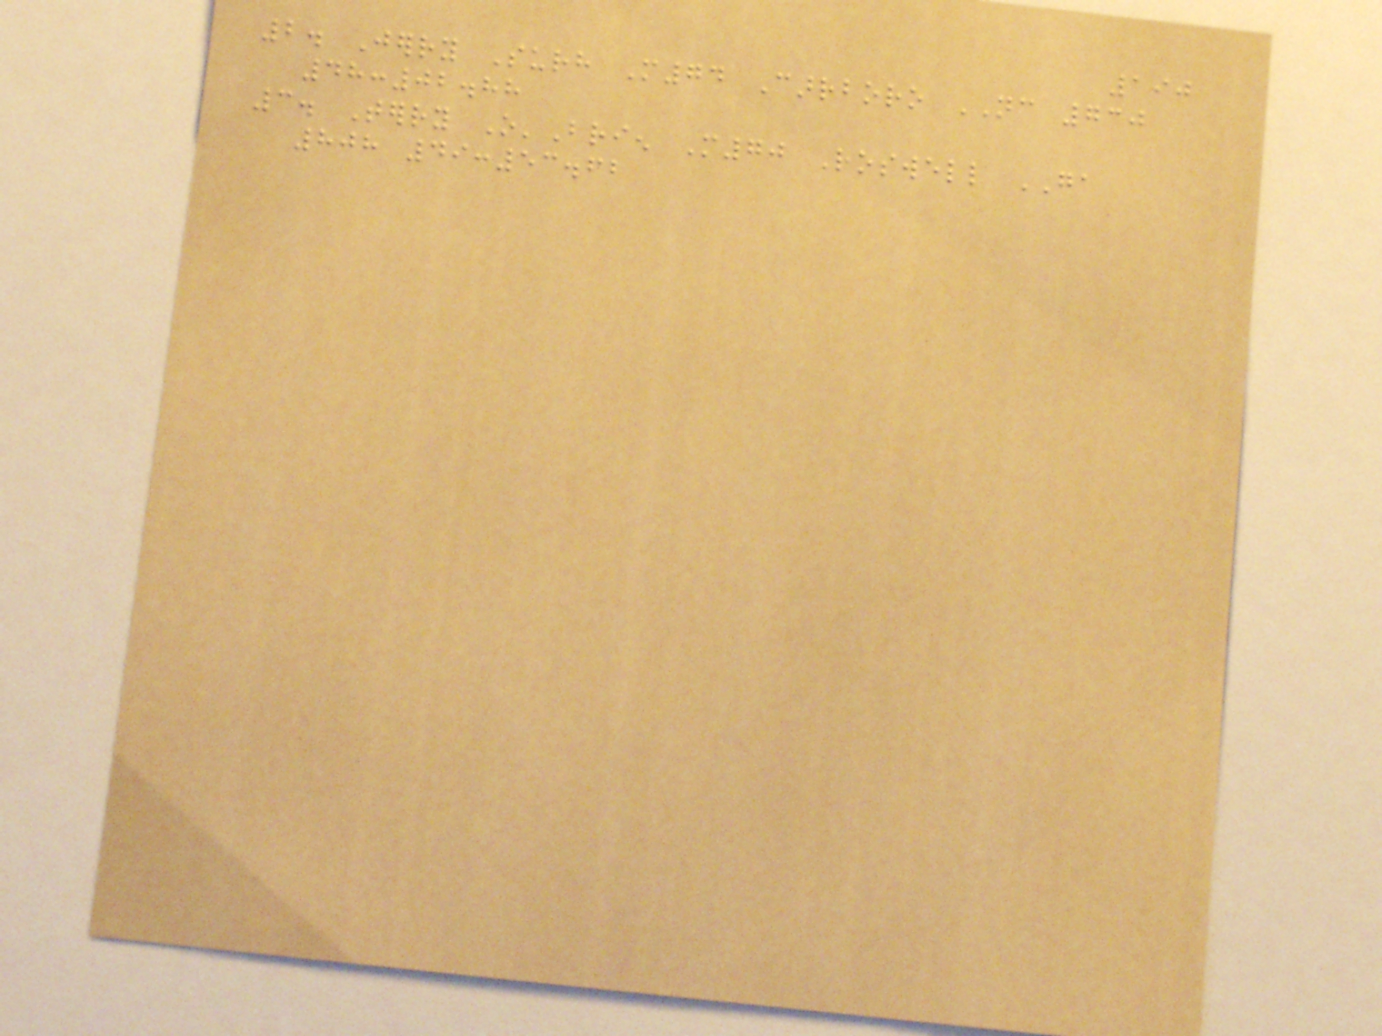190
2. Jerry Surh M74 Carrboro NC 730
48:02.88
3. Terry O'Brien M70 Roswell GA
808 49:53.62
